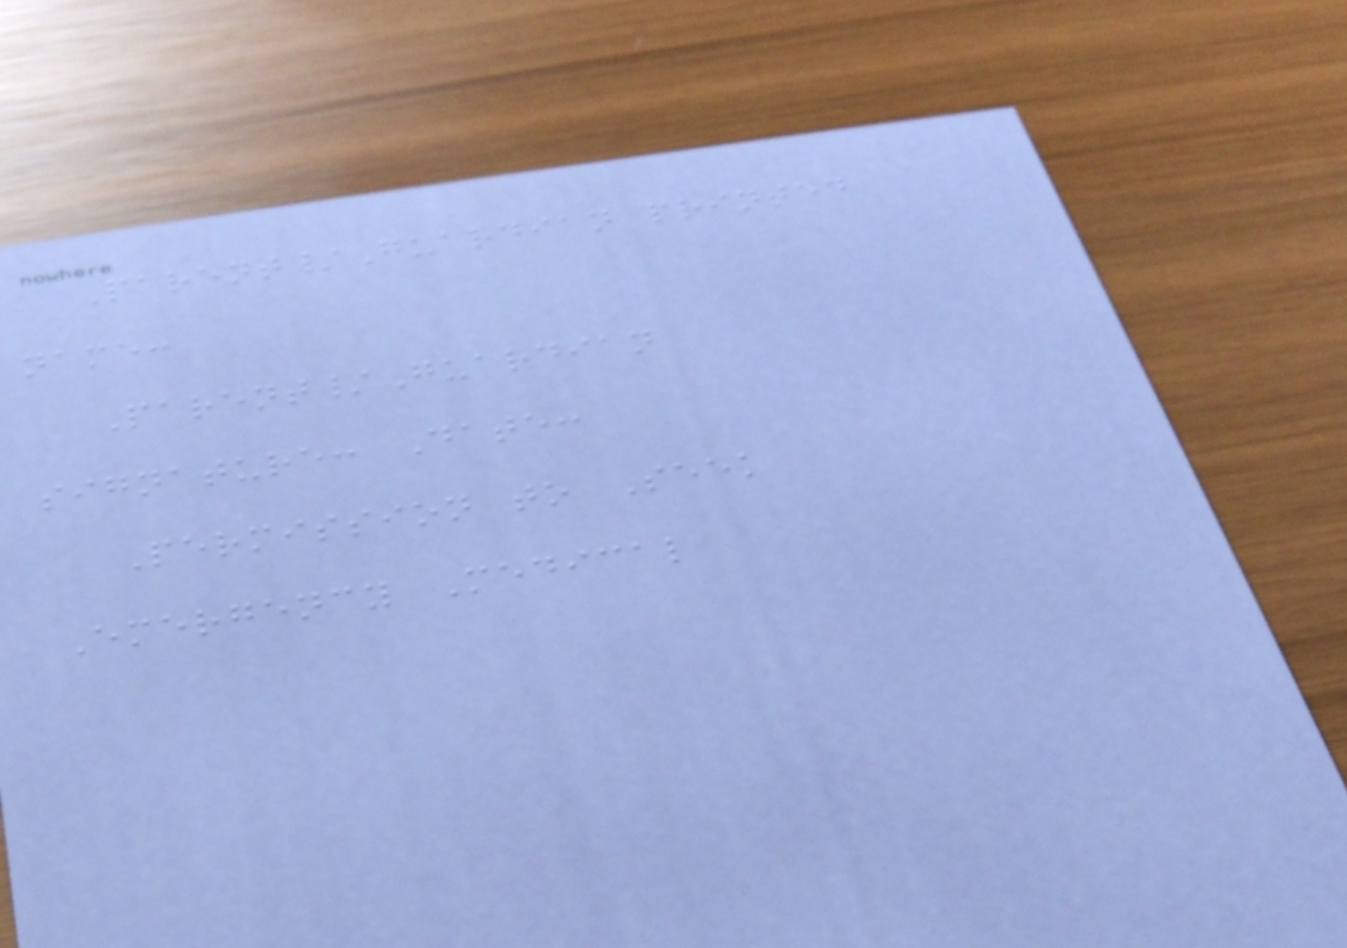Parent/Guardian printed
name:
Parent/Guardian
signature: Date:
Permission to Seek
Emergency Medical
